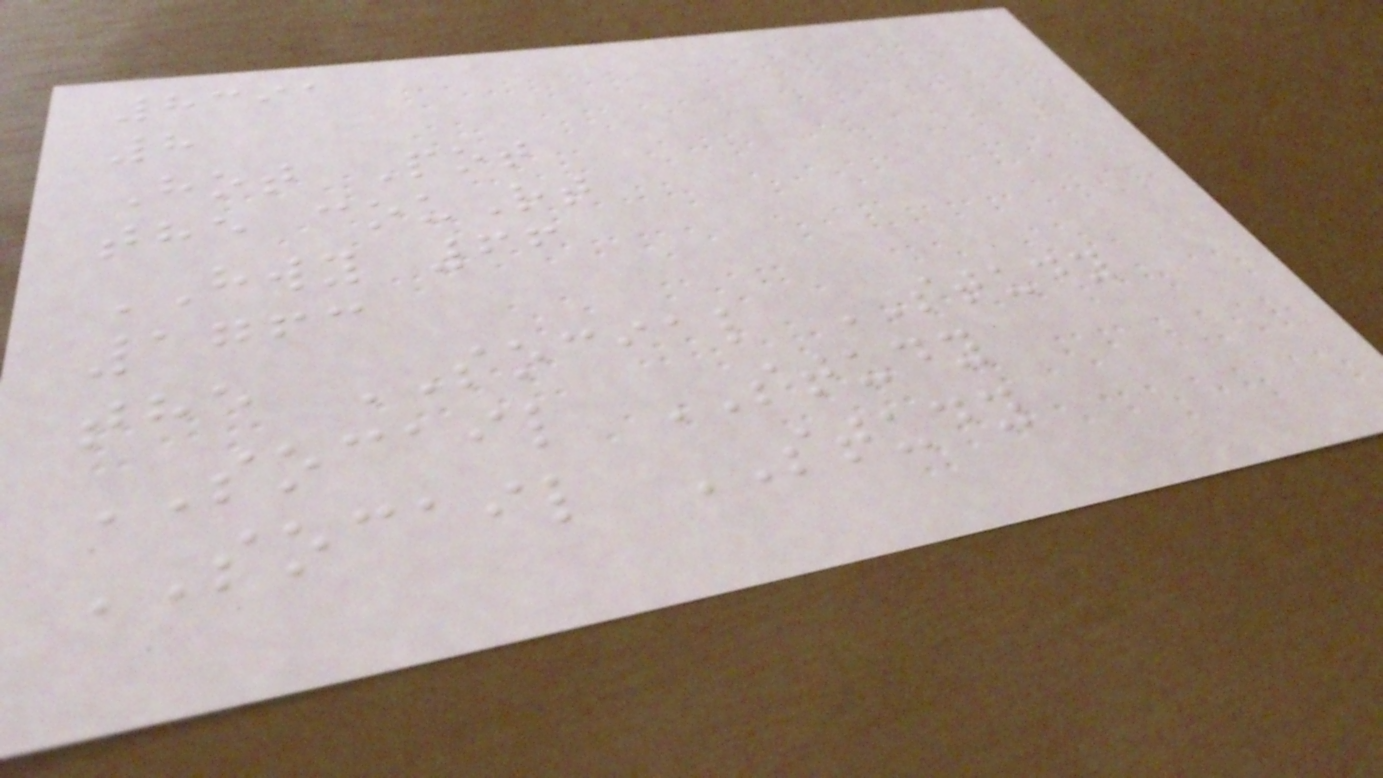8391
8
Hot Pot
the couRt
HWY 66
1763
the SOCIAL STUDY
SOCAIL STUDY
SOCAIL STUDY
